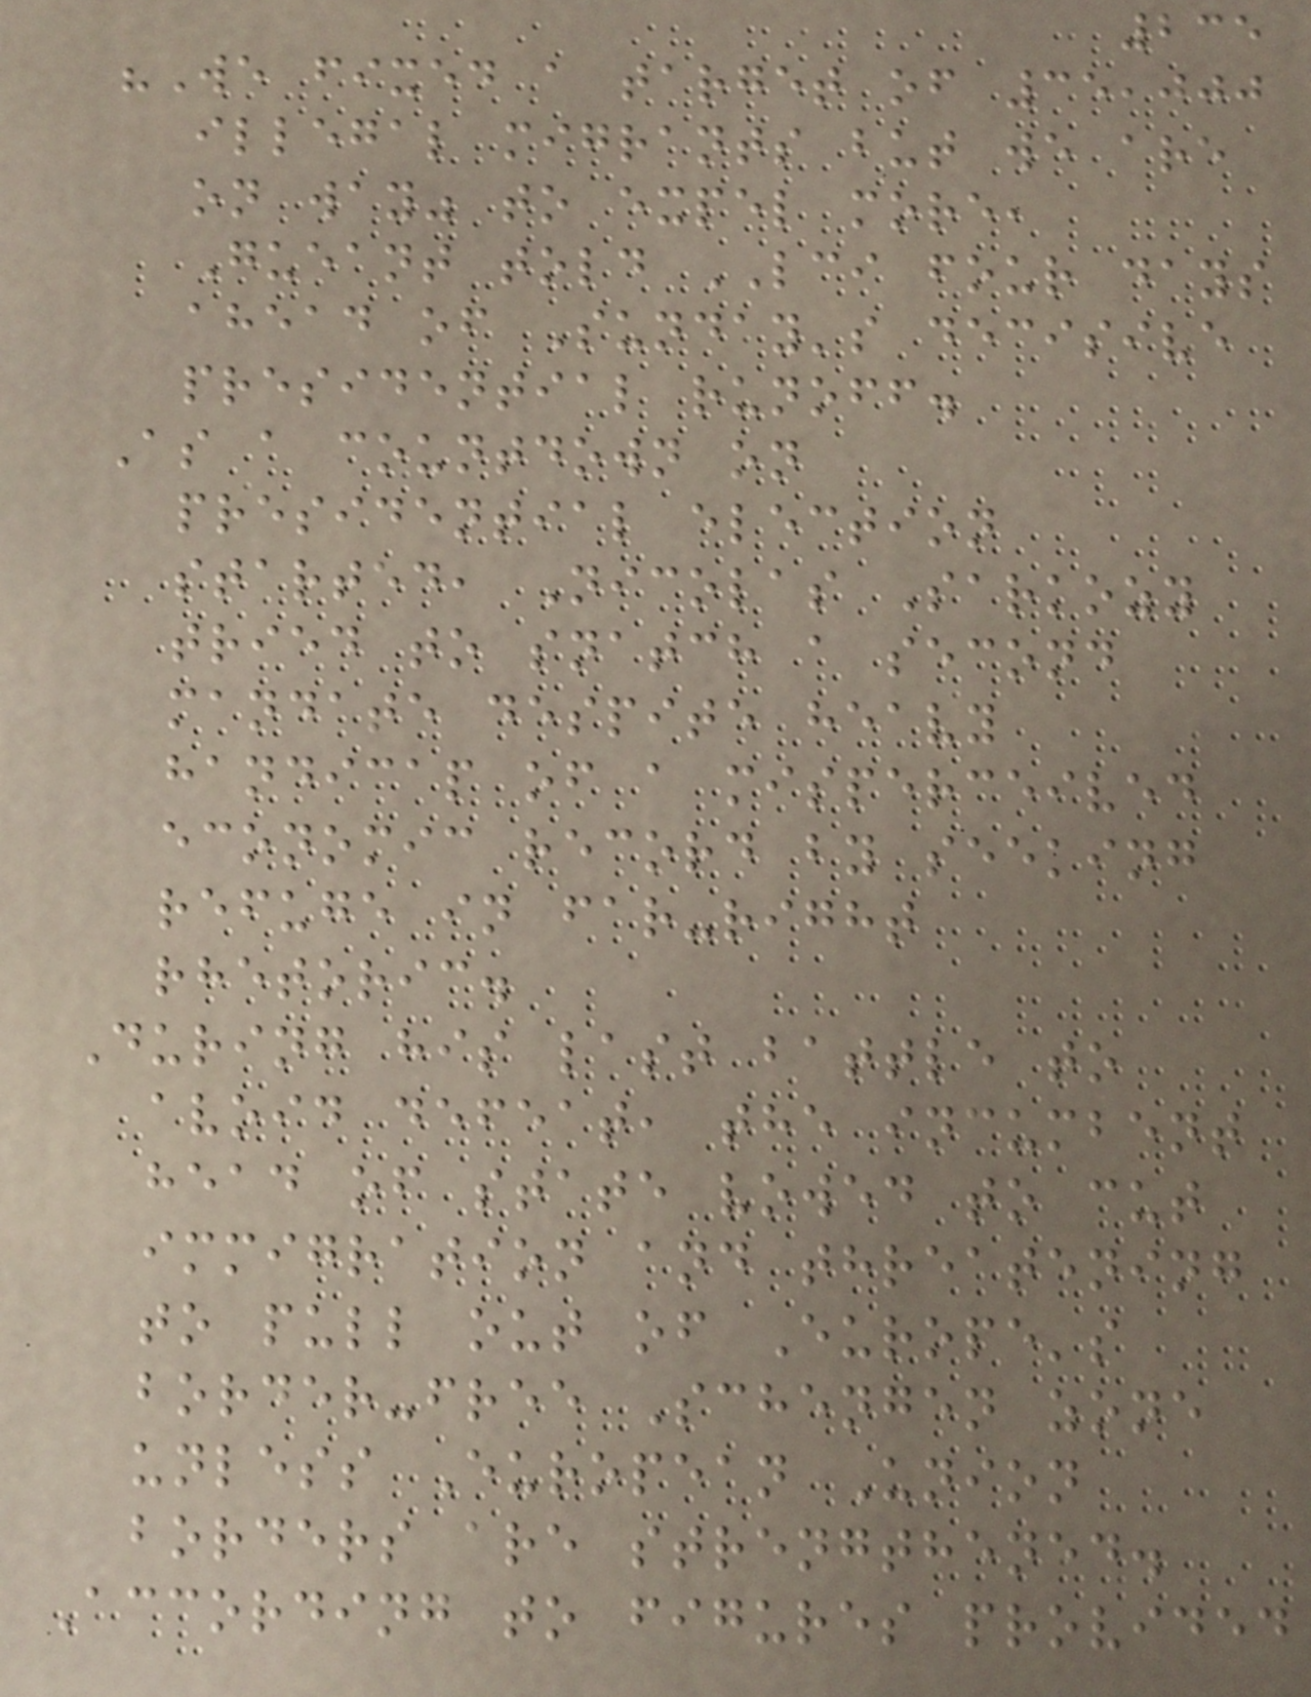235
"We fixed a target of 35,000
illegal migrants but we are
on way" to expel more,
Gueant told LCI four days
ahead of Sunday's decisive
presidential runoff.
As a countdown on
presidential election
started, Nicolas Sarkozy
tried to snatch a second
mandate despite heavy
handicap of a misperceived
economic record by seeking
refuge in far-right
rhetoric.
During his last battle to
avoid defeat, the incumbent
head of state vowed to cut
immigration and threatening
to pull out of Europe's
border-free Schengen zone
unless European Union
borders are strengthened.
According to figures provided
